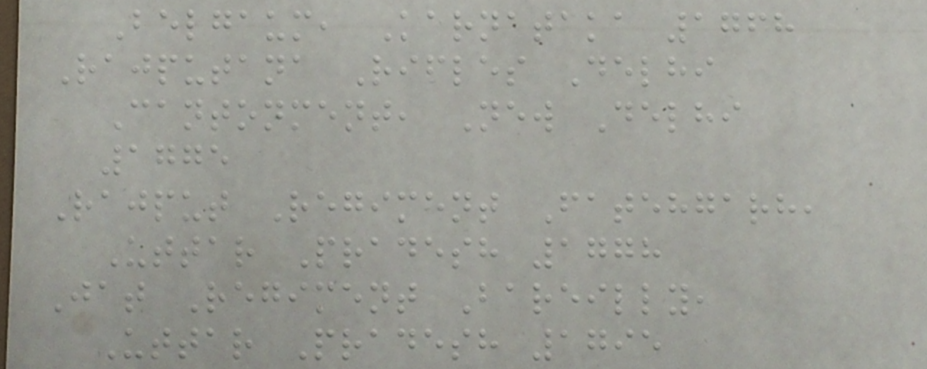Belgaum, Karnataka 1768
Rajputana Rifles Delhi
Cantonment, New Delhi
1775
Rajput Regiment Fatehgarh,
Uttar Pradesh 1778
Jat Regiment Bareilly,
Uttar Pradesh 1795
